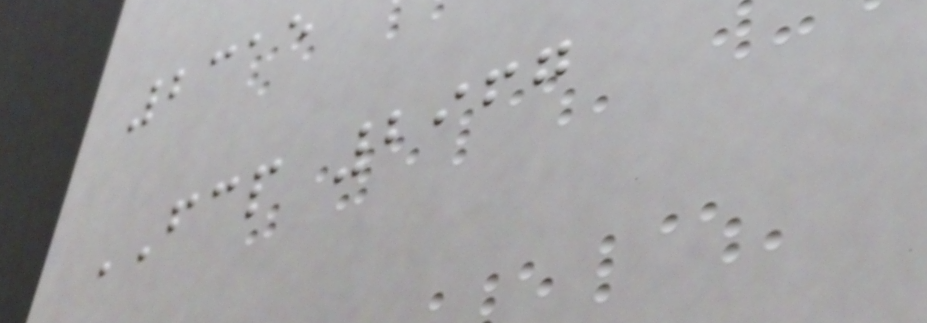2315
FCP 2967
